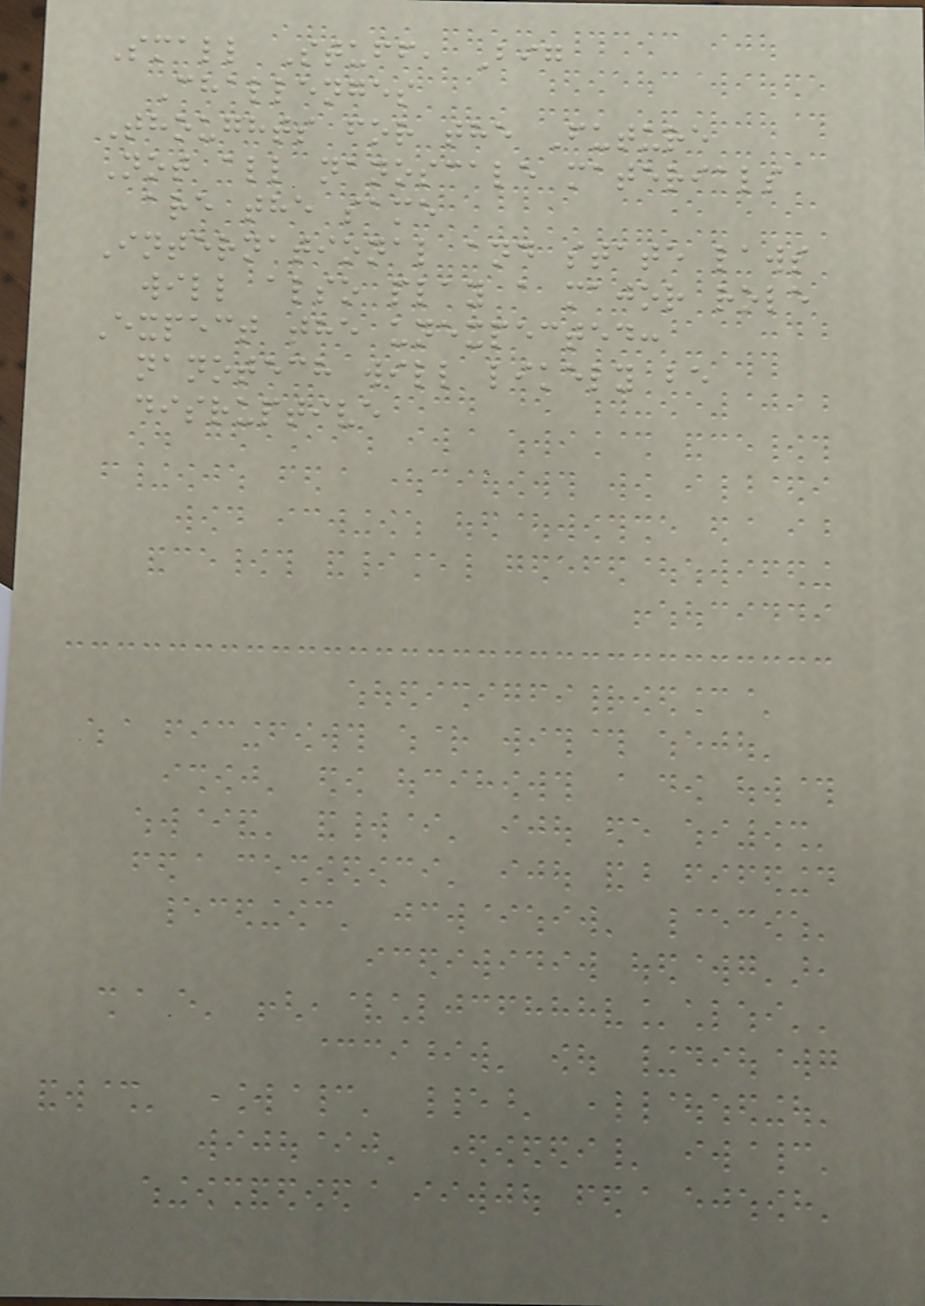Small Stuff, Big
Challenges
Thoughts for the Future
Not all nanoscale materials
are the same
International and state laws
will also play a major role
Expect the unexpected:
nanotech will likely be
disruptive
